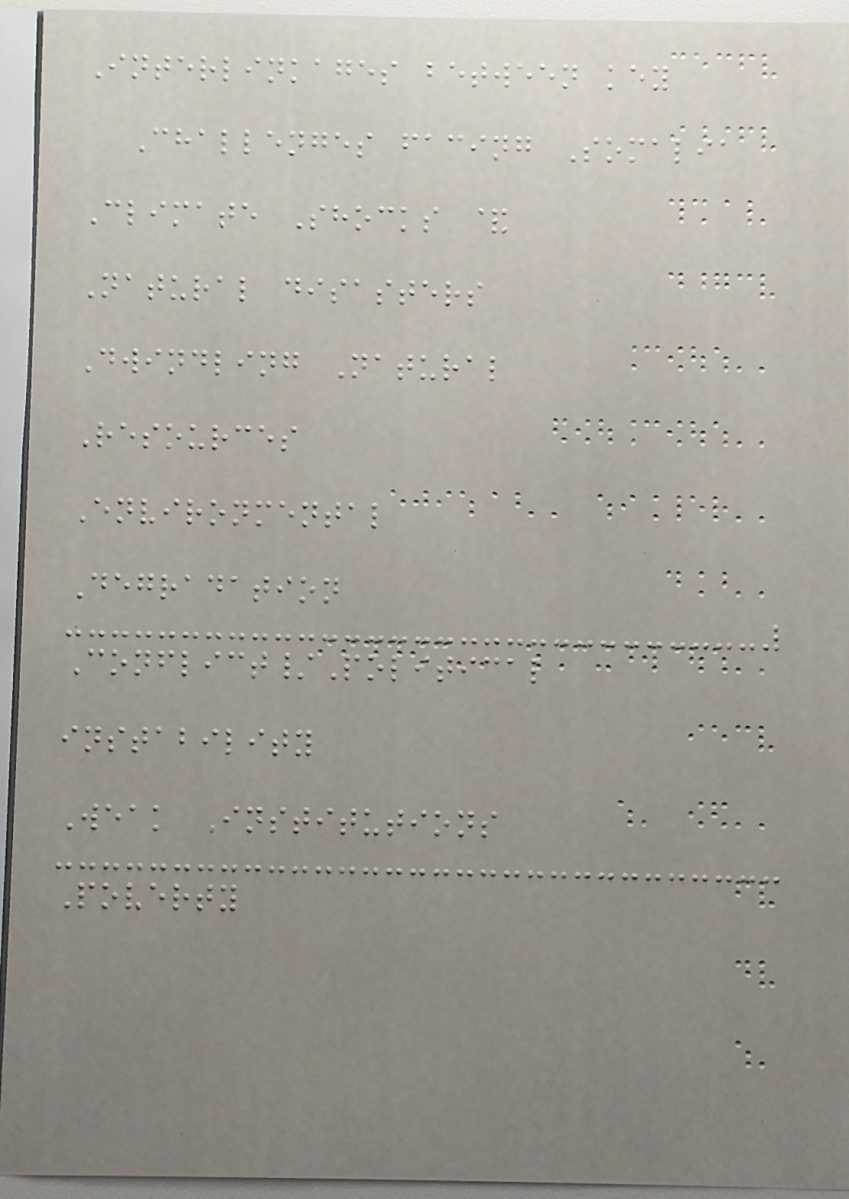Interlinkages between key
Challenges facing Somalia
Climate Shocks &
Natural disasters
Dwindling Natural
Resources
Environmental
Degradation
Conflict/Political
instability
Weak Institutions
Poverty
